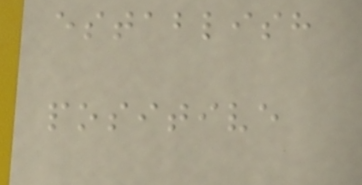establish
positive
